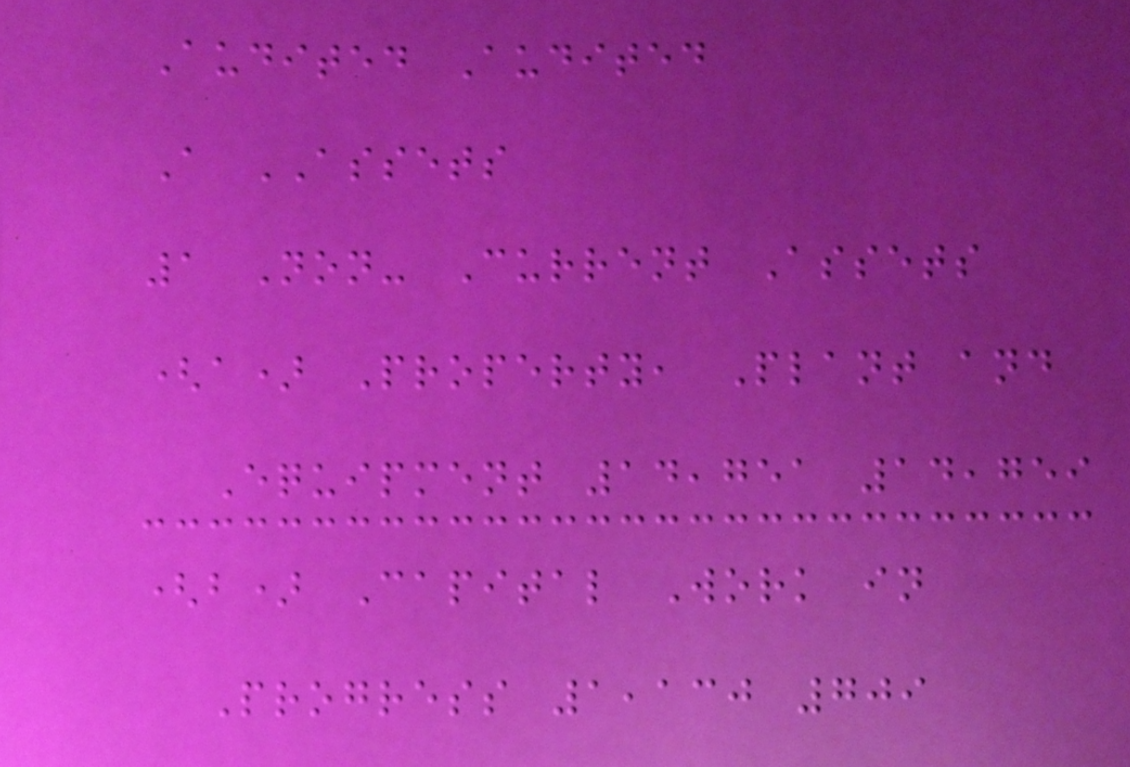Audited Audited
A ASSETS
1 Non- Current Assets
(a) Property, Plant and
Equipment 14,751 14,759
(b) Capital Work in
Progress 1,130 709
